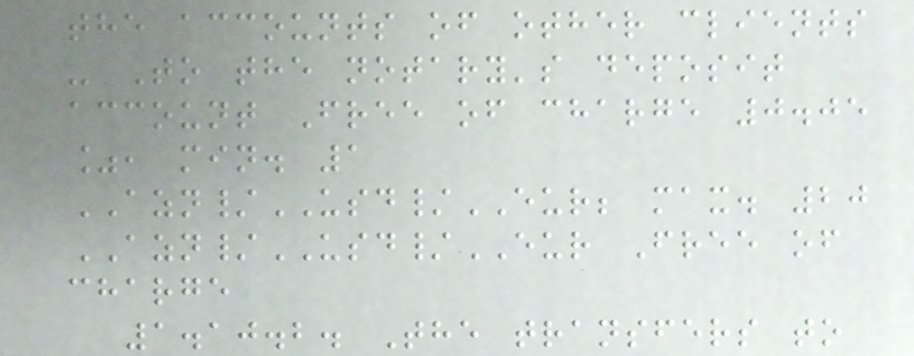the accounts of other clients
- To the notary's deposit
account Free of charge 0.05
%, min. 1
AZN/USD/EUR; max. 20
AZN/USD/EUR Free of
charge
1.10.2. The transfers to
